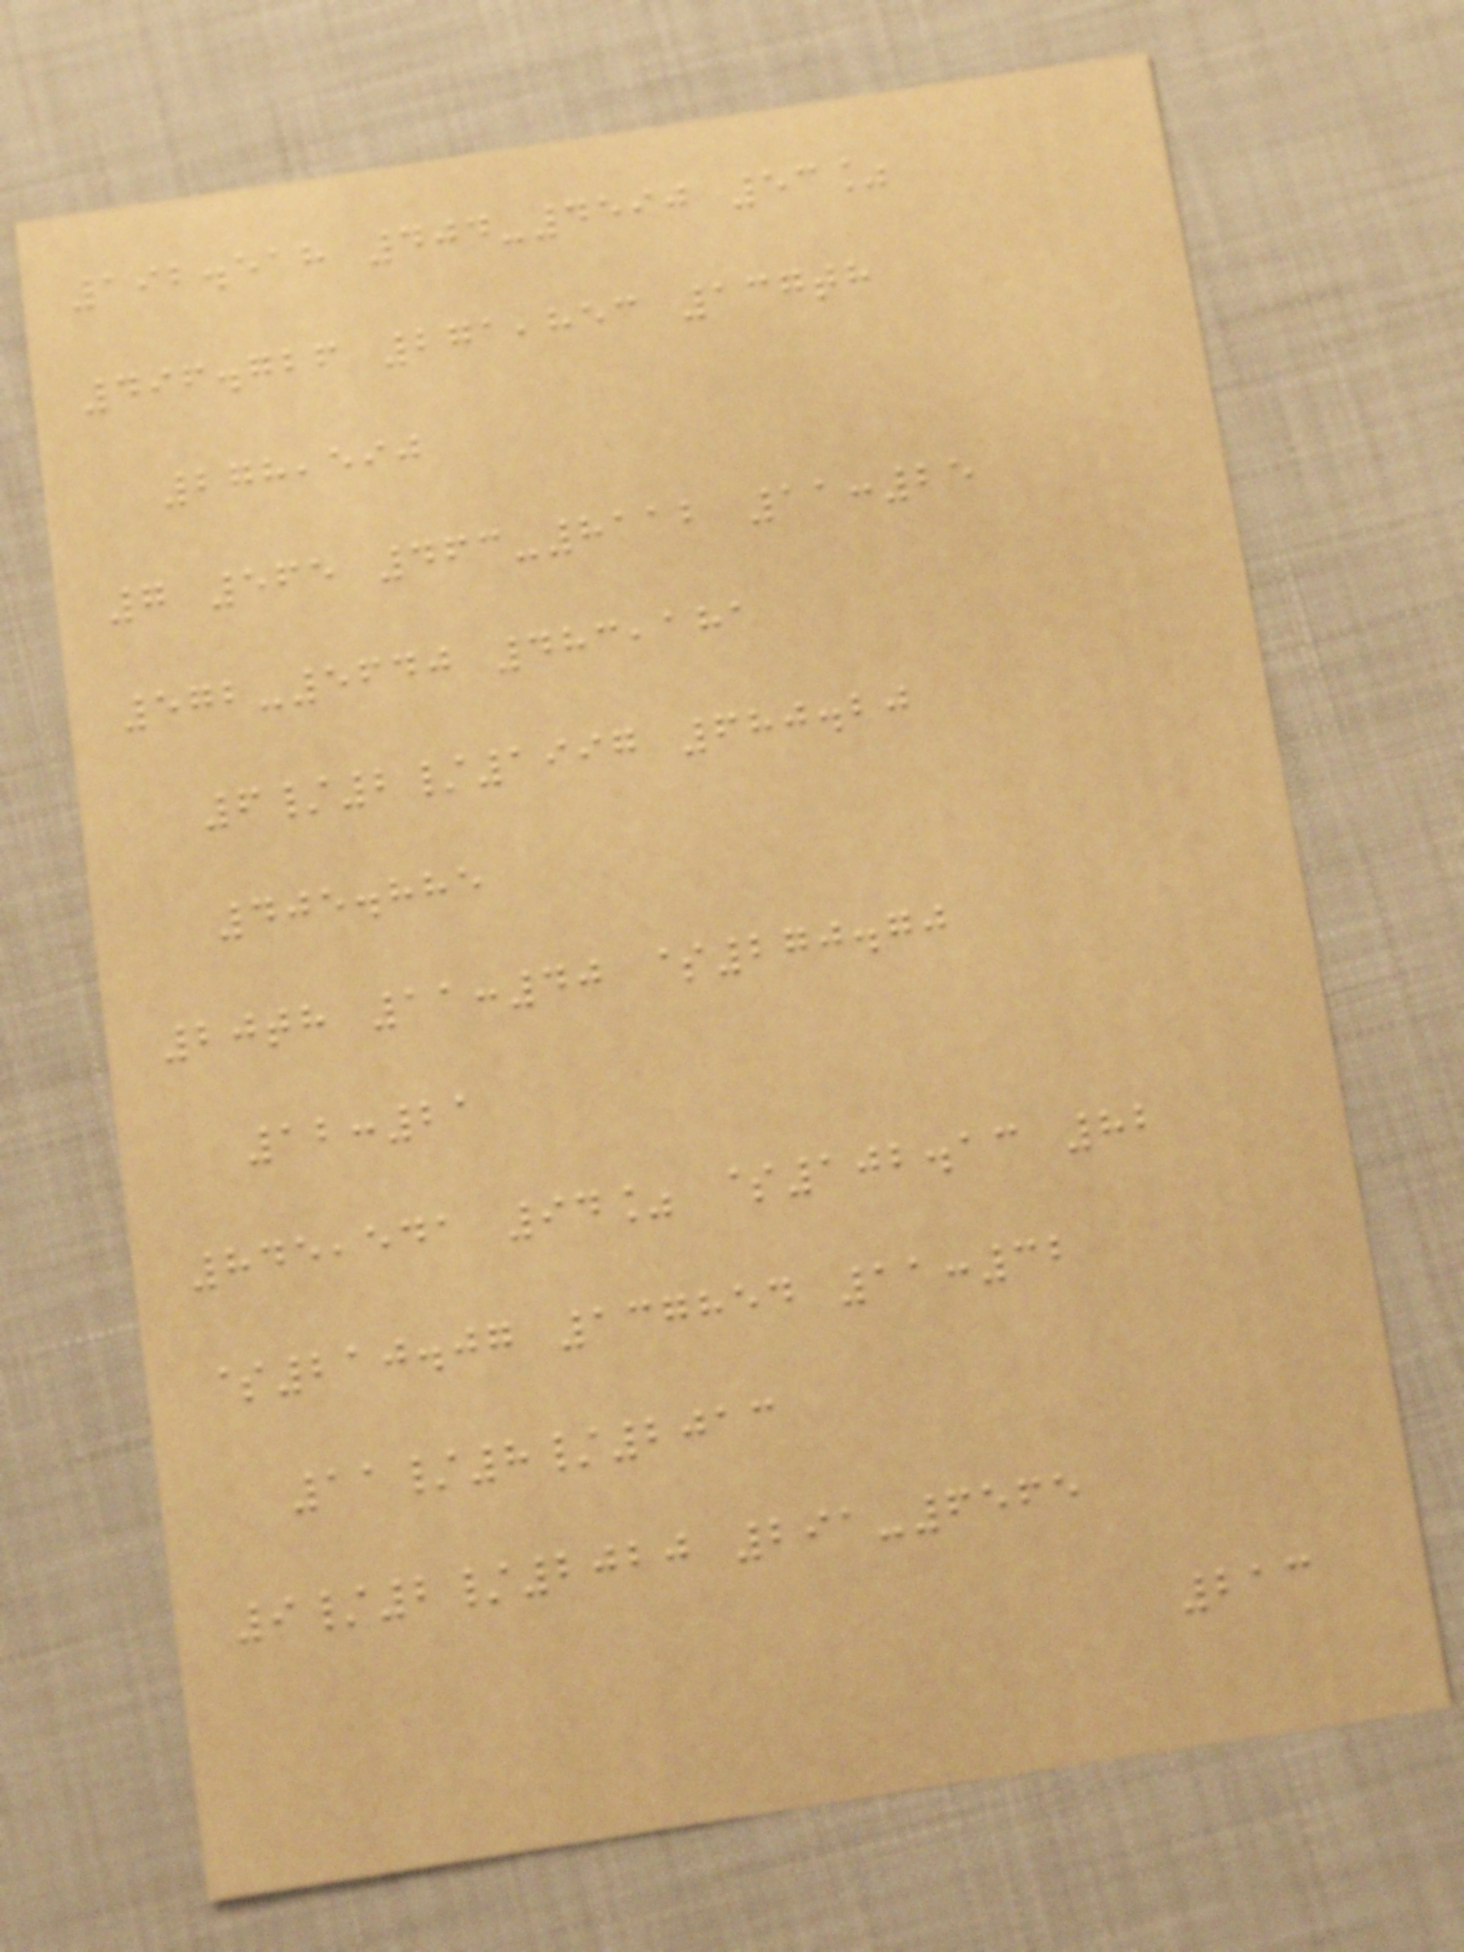192.518 404-4590 53%
496.726 271,853 137th
278,590
7 565 463-8112 11:25
572-5640 483,181
6/2/1997 680.20
405.885
20th 11:40 $270.70
12:21
845,541 94% $102.13 82
$210.07 137854 11:32
11/8/2013
9/2/2020 291-6565
213
